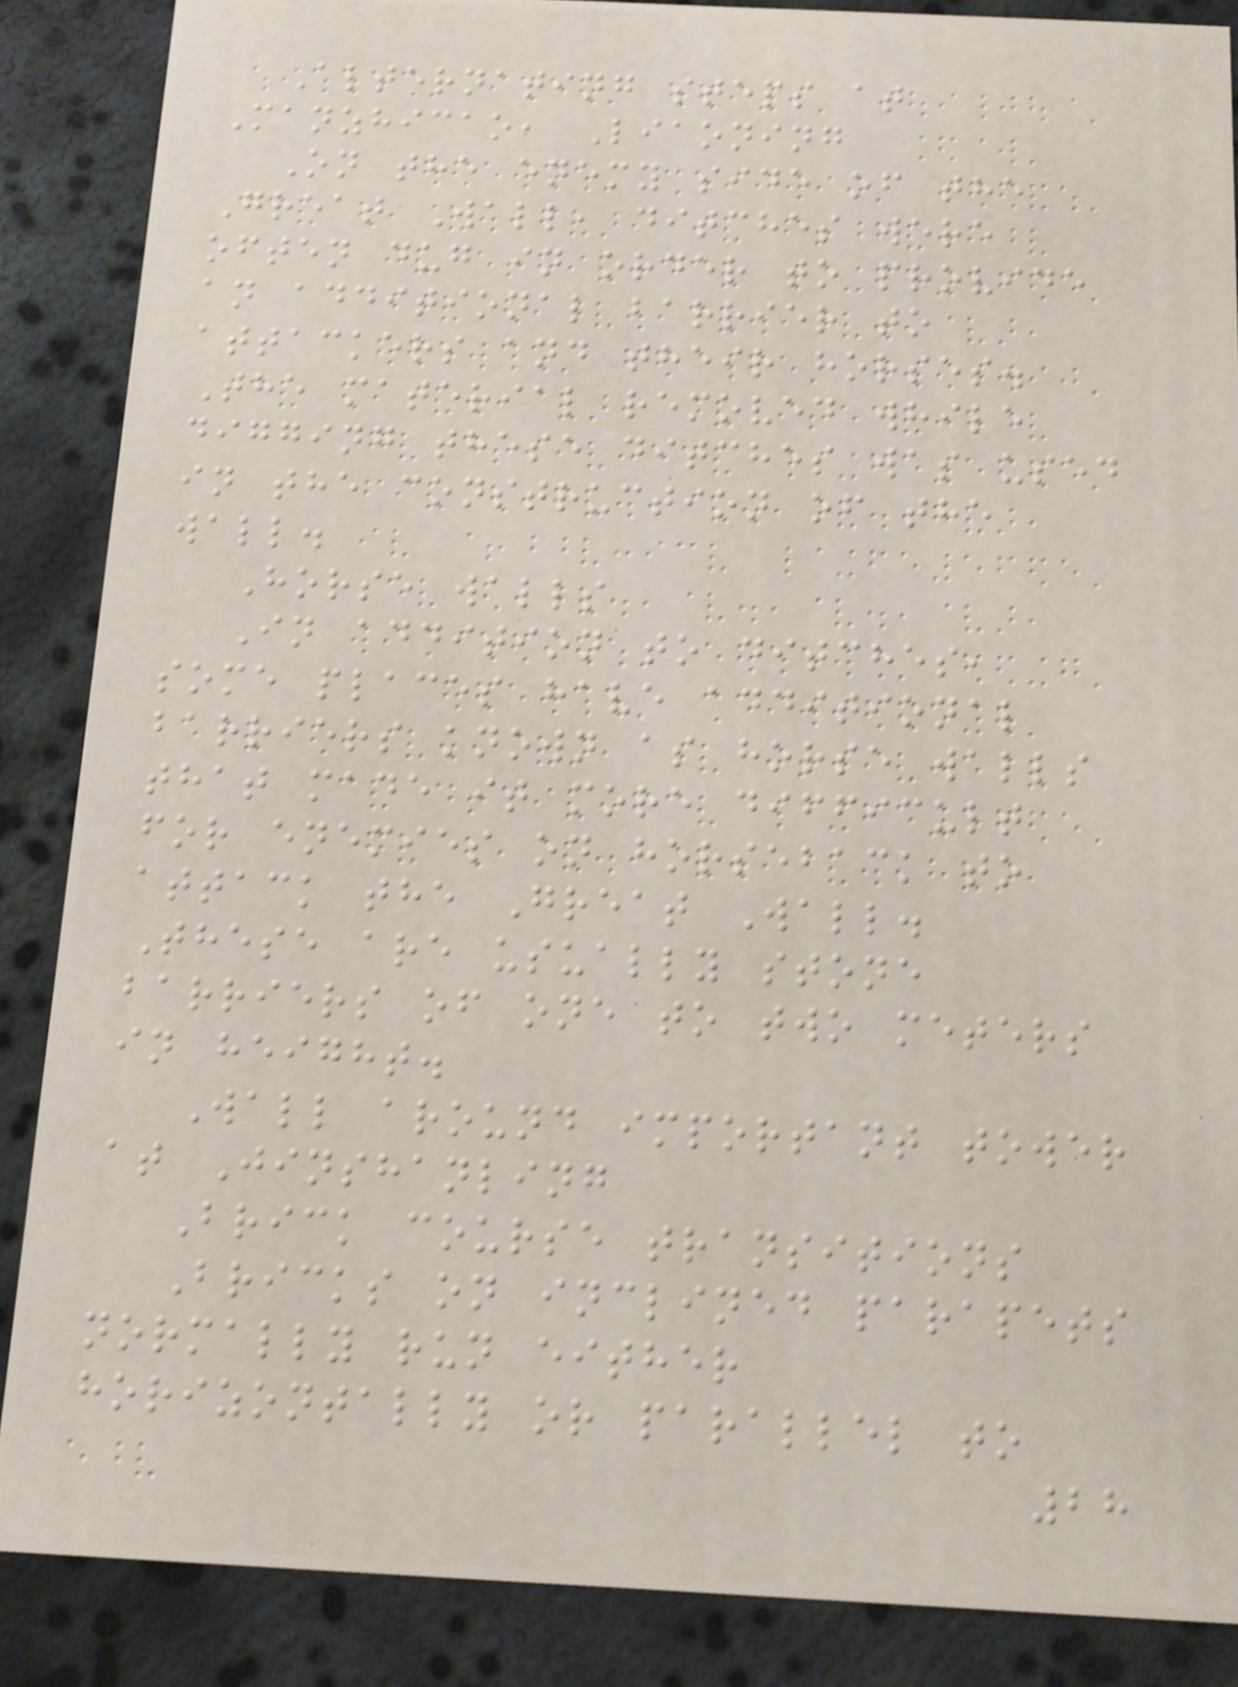Alternating steps at
Manzhicao, Liaoning
On the enemy side of the
Great Wall, ditches were
often dug in order to provide
an additional barrier to
attackers and their horses.
The material removed while
digging these ditches was used
in the construction of the
wall.
Horse walls
In addition to ditches,
some places have additional
barriers known as horse walls
that made it more difficult
for enemies on horseback to
attack the Great Wall.
These are usually stone
barriers of one to two meters
in height.
Wall around important tower
at Jinshanling
Brick course transitions
Bricks on inclined parapets
normally run either
horizontally or parallel to
28
